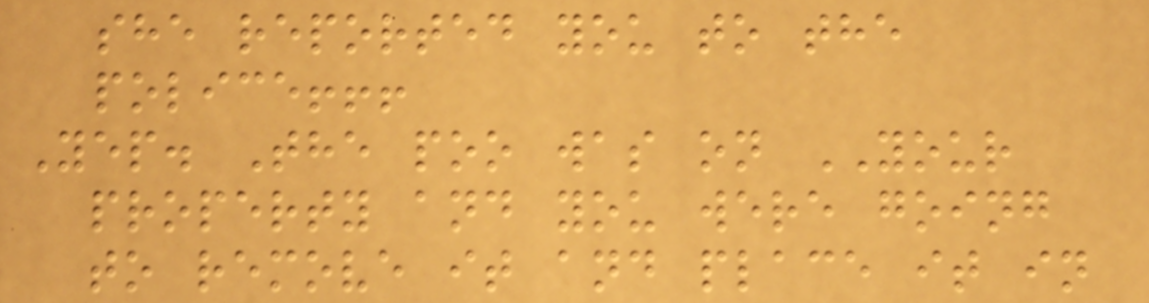she reported you to the
police!!!
Yep. The poo was on YOUR
property and you were going
to remove it and place it in
